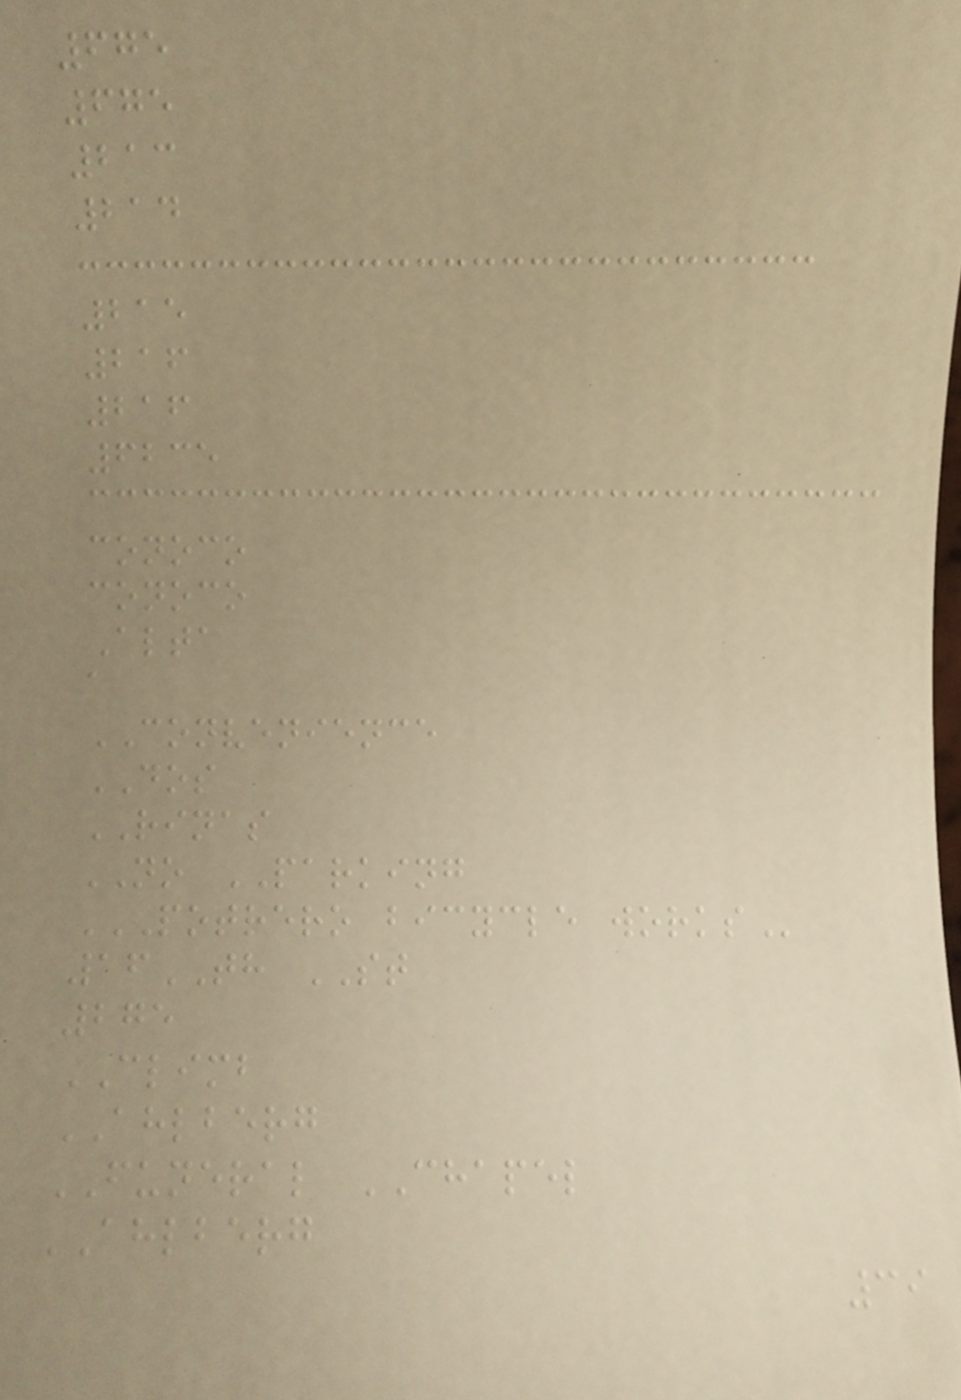675
675
213
214
215
216
216
6235
conoco
conoco
Alta
a
CONVENIENCE
DOS
RINAS
NO PARKING
POTRERO BICYCLE WORKS
16TH ST
275
CLIMB
AHLBERG
FUNERAL CHAPEL
AHLBERG
39
